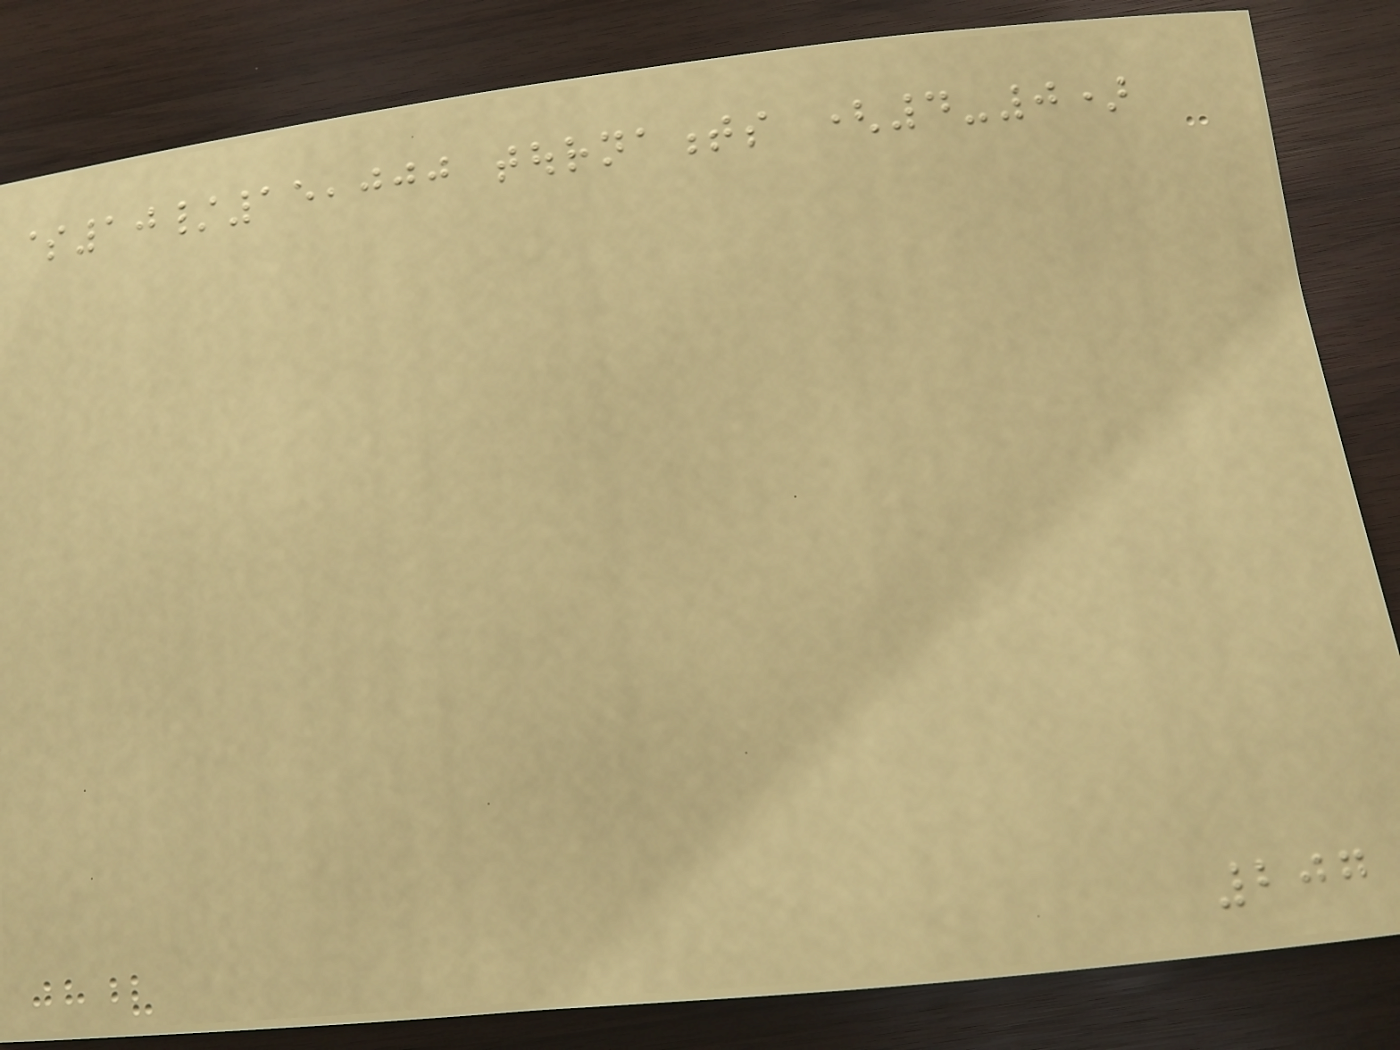$10/15,000 tournaments (4-0)
207
